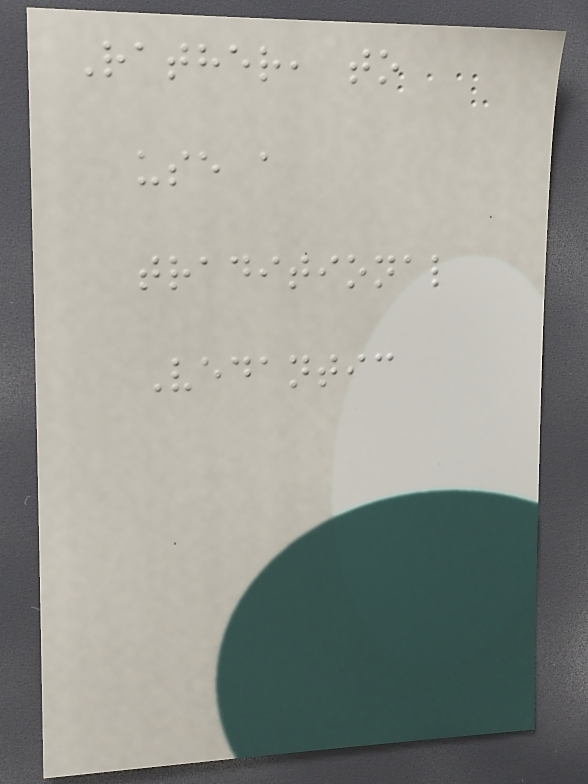Rather, to
use a
traditional
Vedantic
